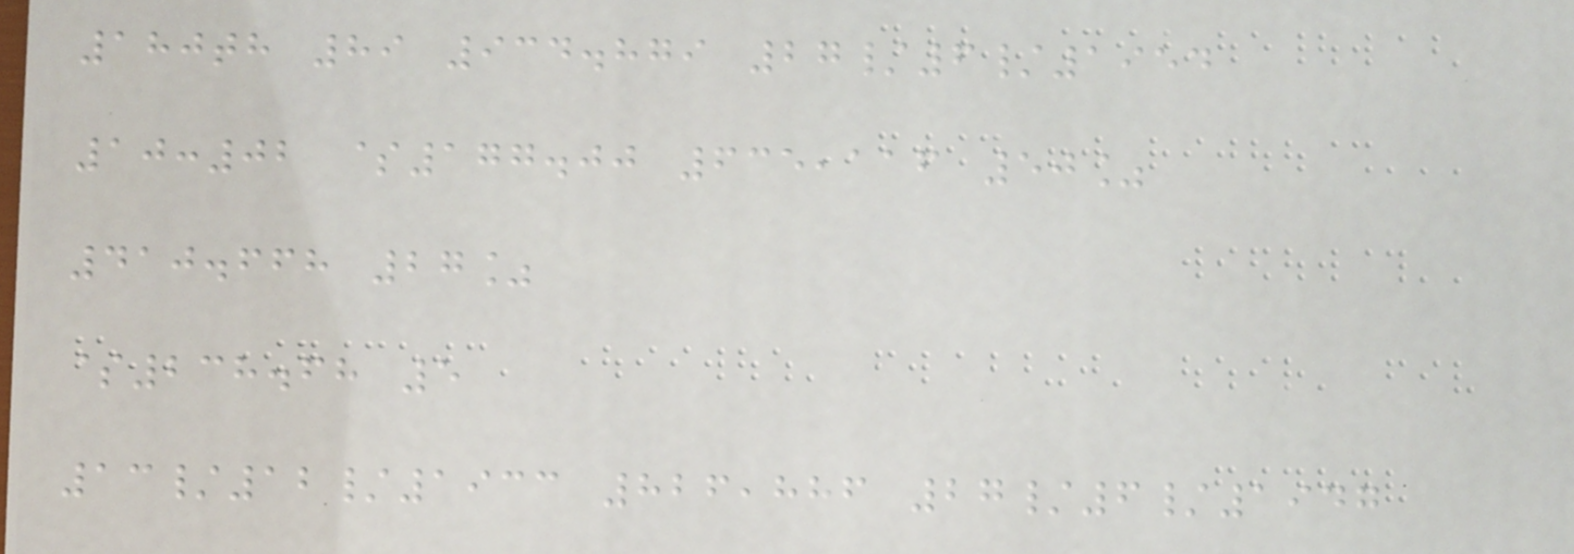180th 89 934.879 27/6/1954
10:02 $177.00 635,116 50%
410.668 27%
$238.68 5
13/12/1933 826,886 27/6/1947
